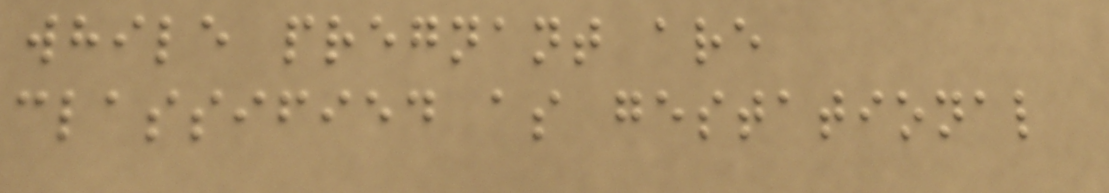while pregnant are
classified as gestational
